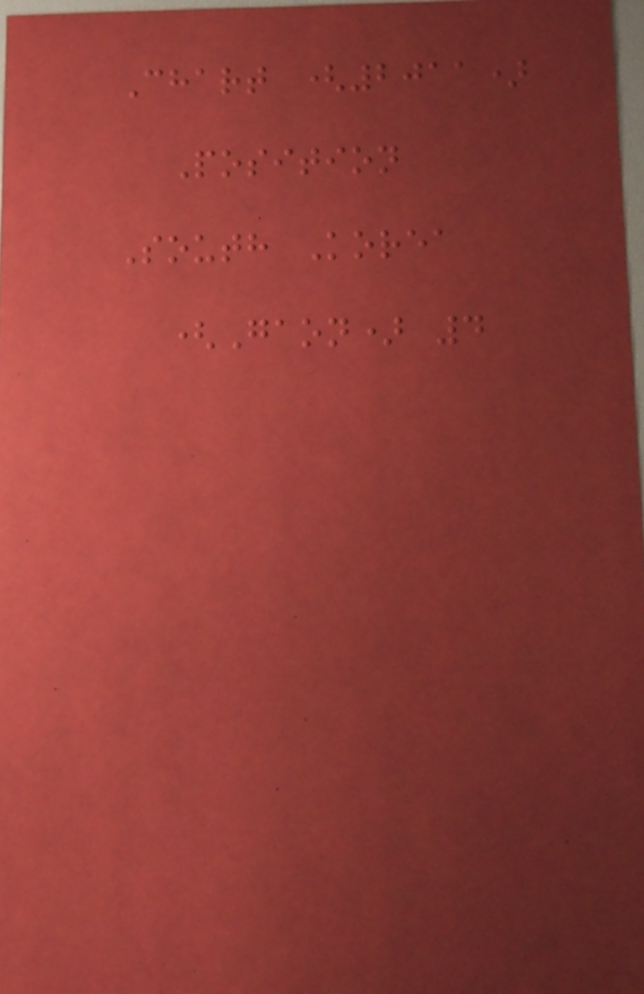Chart (2011)
Position
South Korea
(Gaon) 4
